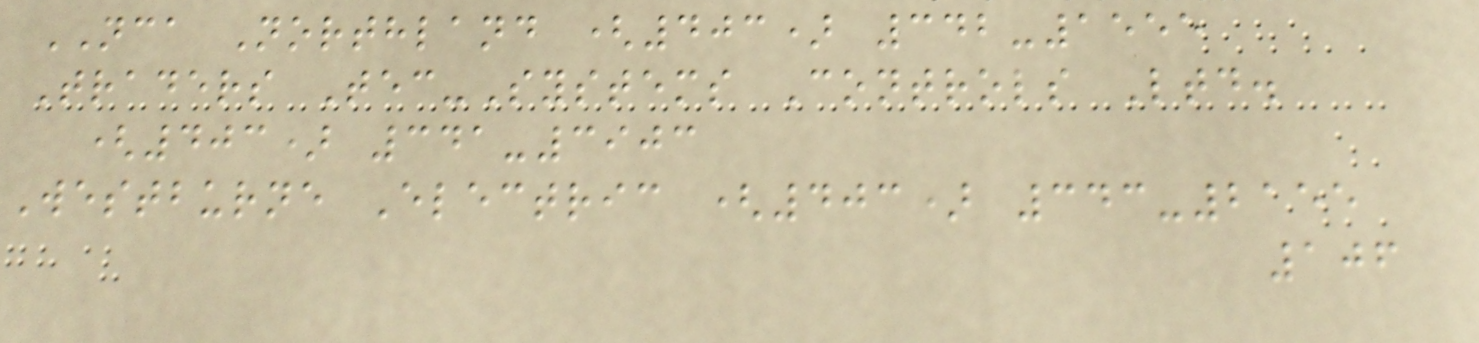NCA Northland (403) 342-1555
Traders Tec-Systems Controls Ltd.
(403) 341-3903
Westburne Electric (403) 343-2155
106
